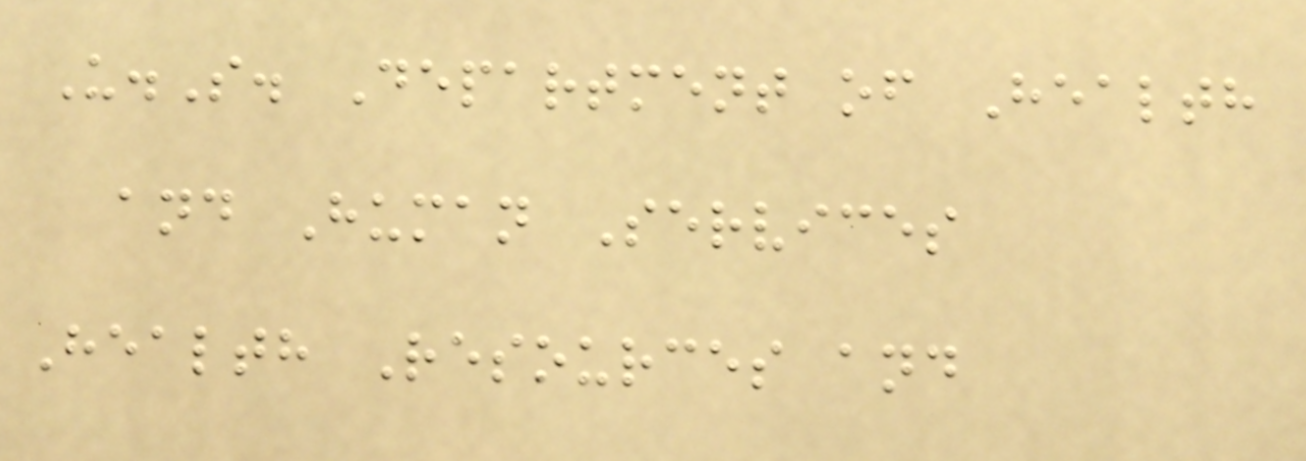U.S. Department of Health
and Human Services
Health Resources and
